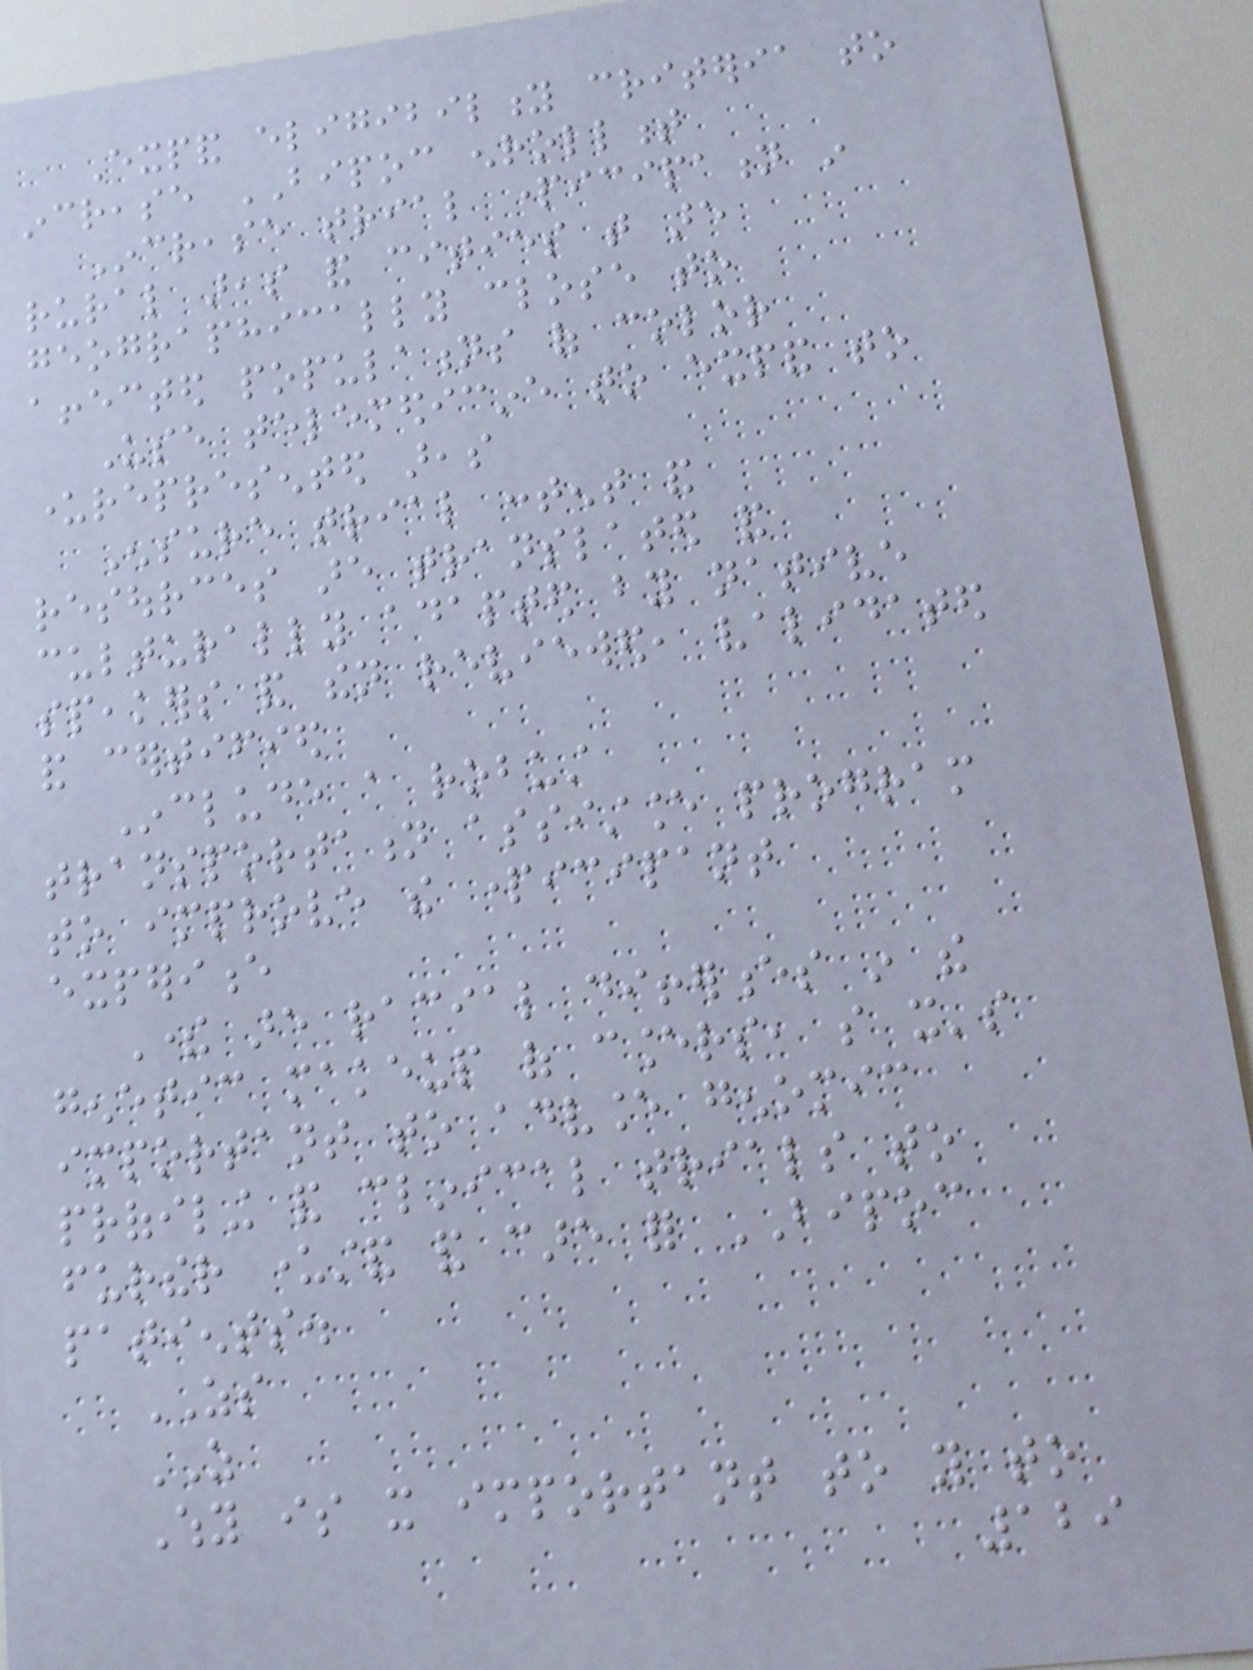Expand eligibility criteria to
increase BIPOC enrollment
Increase trial participation in
rural areas and cities that are
geographically close to
affected populations of color
Use telemedicine to expand to
underrepresented areas
Ensure trial content and
resources are translated and
culturally adapted by native
speakers and then reviewed, validated
and certified
Include a robust
transportation assistance program
to improve the participant
experience
There are racial differences in the
genetic makeup of cancers, so it's
important to advance genomic
profiling and clinical trials to
further understand and care for BIPOC
patients.
ZS
AS
Why is it important to you to
129
